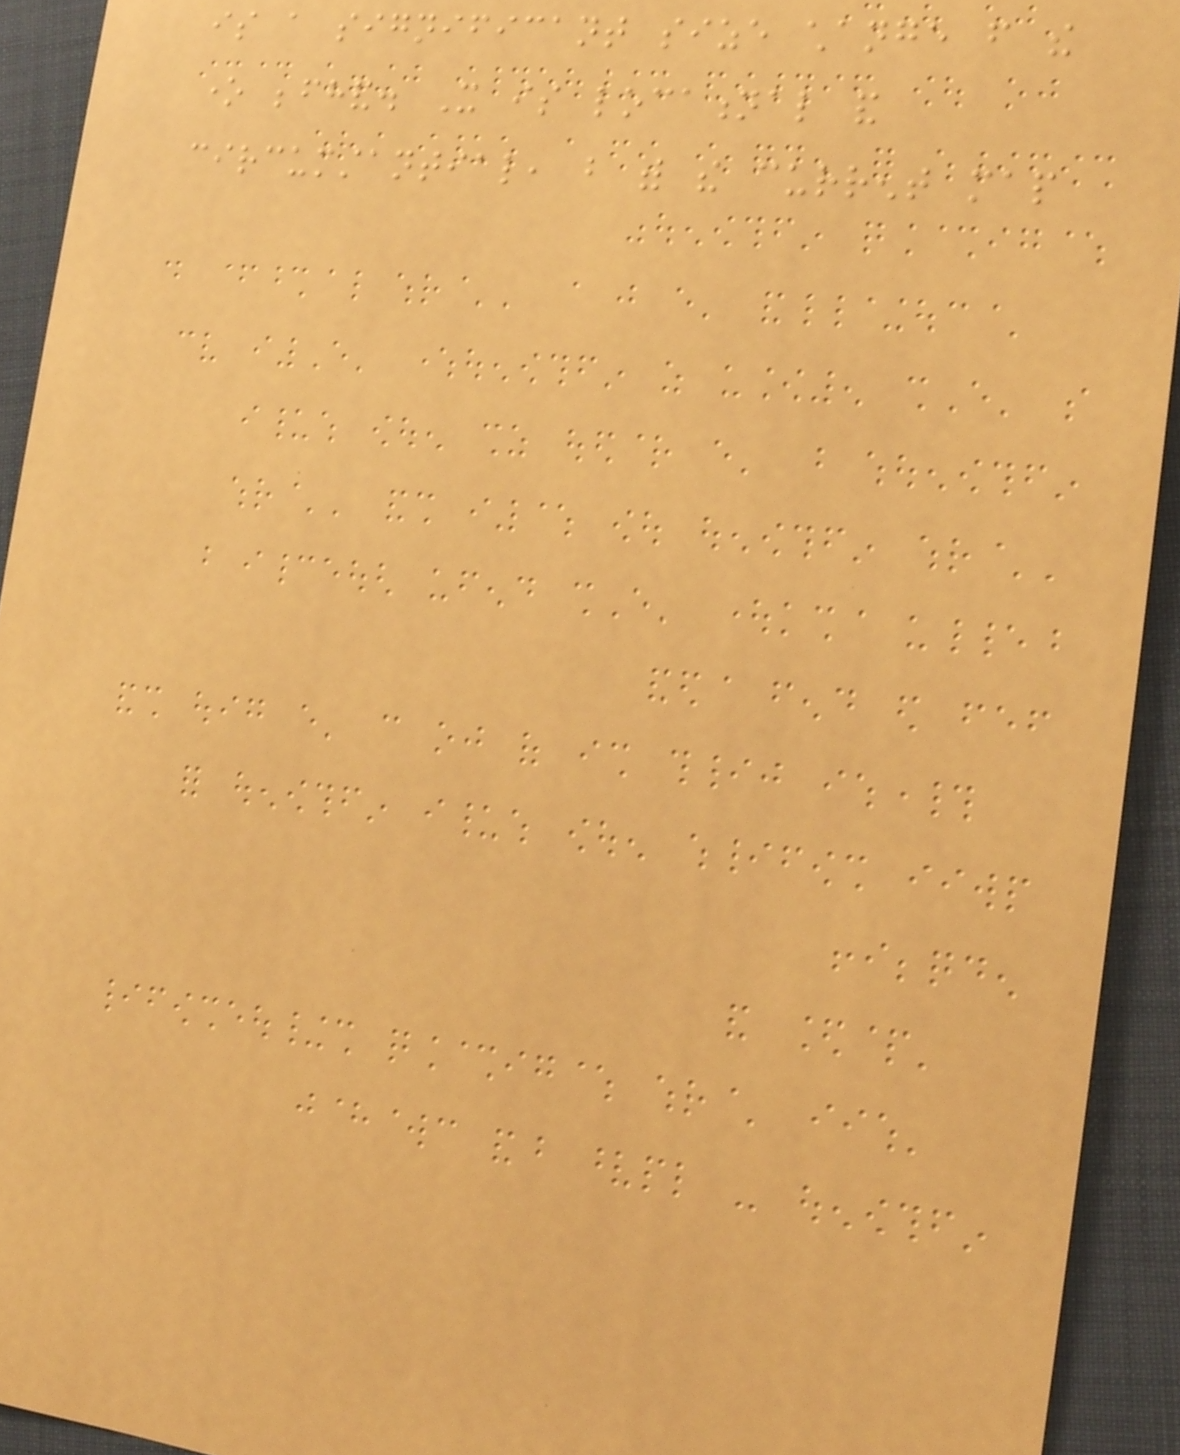is a significant size change from the
one beforehand. It is locational and
circumstantial, but with the current map
